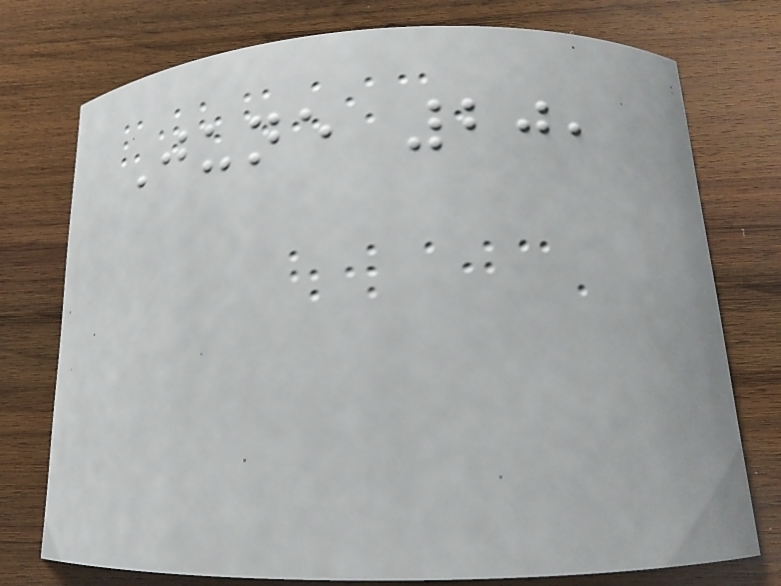June 20,
